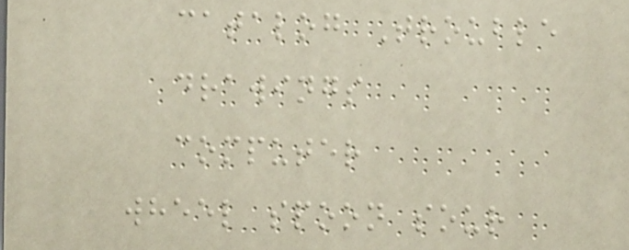catalog Trouble
drawings
computer
wheel spoon sour
